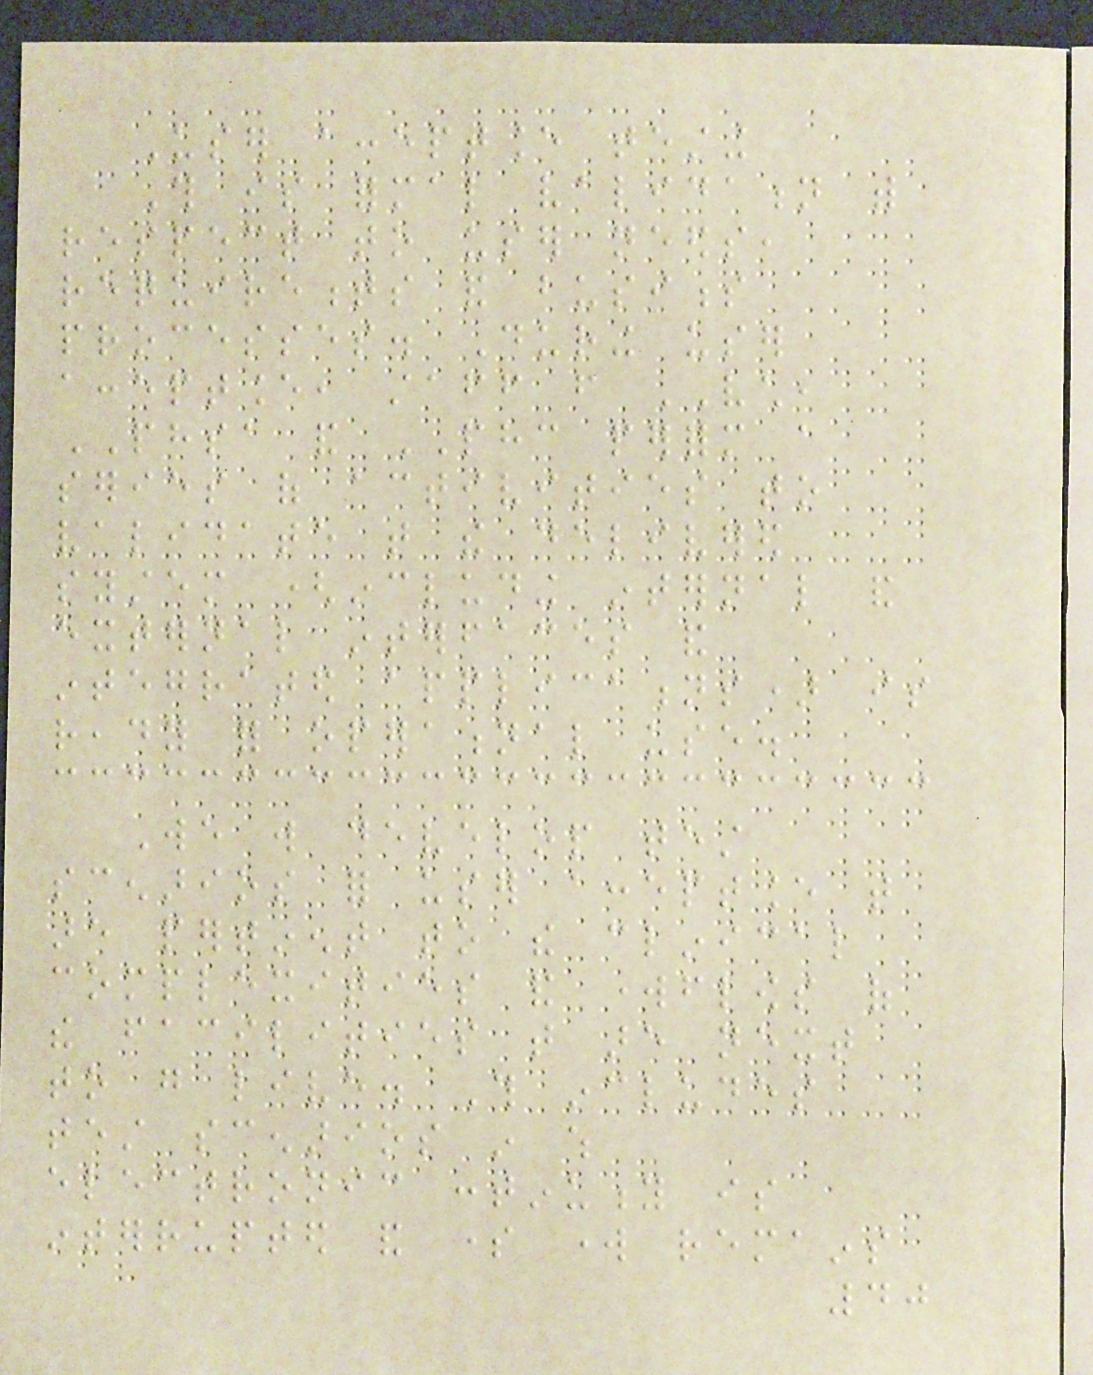User acceptance testing
This is formal validation with
respect to user needs,
requirements and business
processes. During user
acceptance, staff from VCH,
PHSA and PHC perform a
series of activities to
validate that the delivered
system (including internal and
external interfaces and
integrated applications) is
ready for operational use.
We will develop test
scenarios for user acceptance that
are pertinent to the clinical
complexities and workflows of
the facilities that are next
to go live. This includes
test scenarios in which
electronic continuity is
interrupted and some work remains
40
